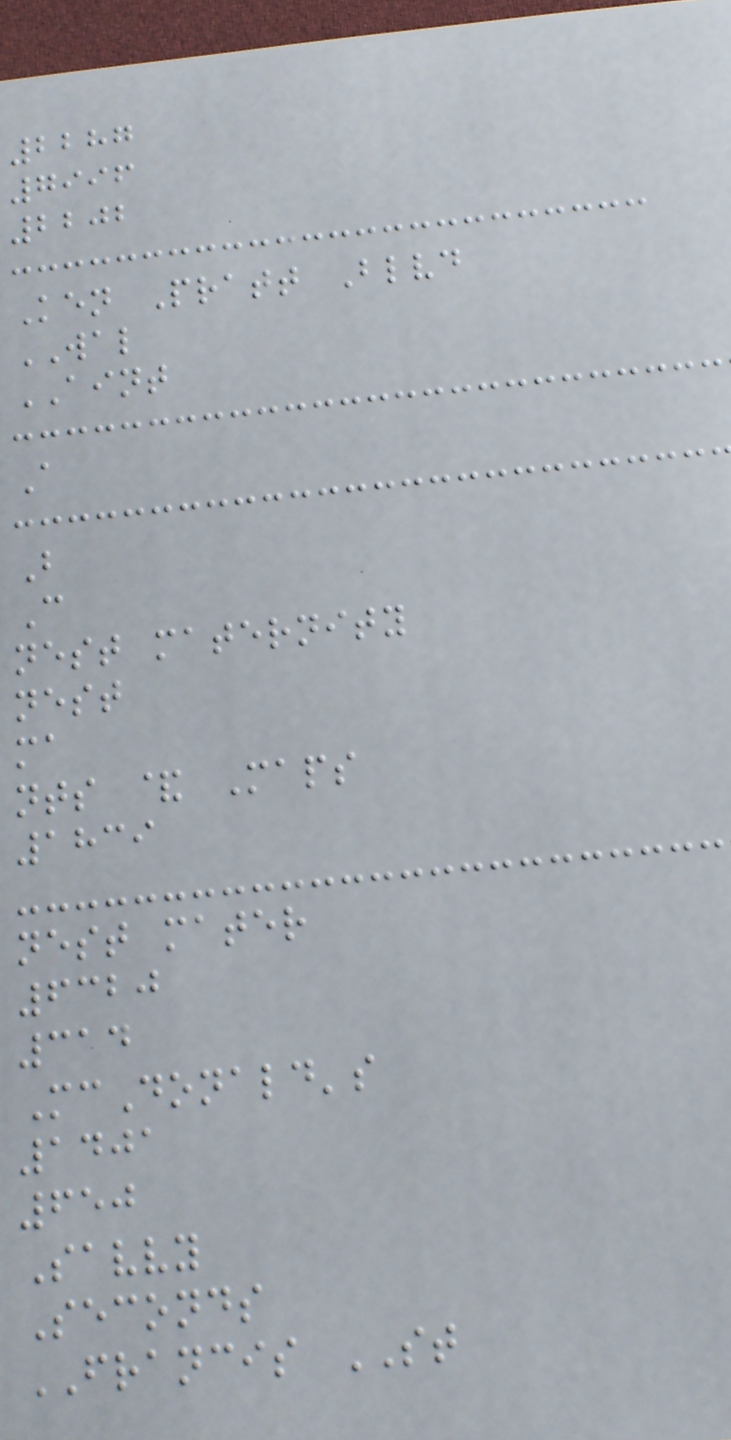2287
7996
2202
Ken Pratt Blvd
WAL
AINT
A
B
C
nest maternity
nest
ma
nts & Maps
1839
nest mater
6320
314
McDonald's
1401
650
Savvy
Seconds
FRANCIS ST
